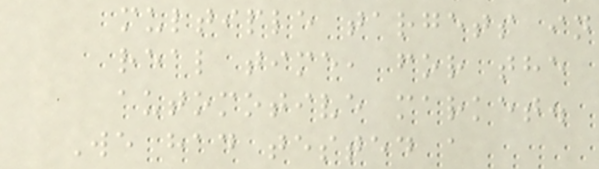multiple targets in
real time, for the
automotive market.
We had tested a
